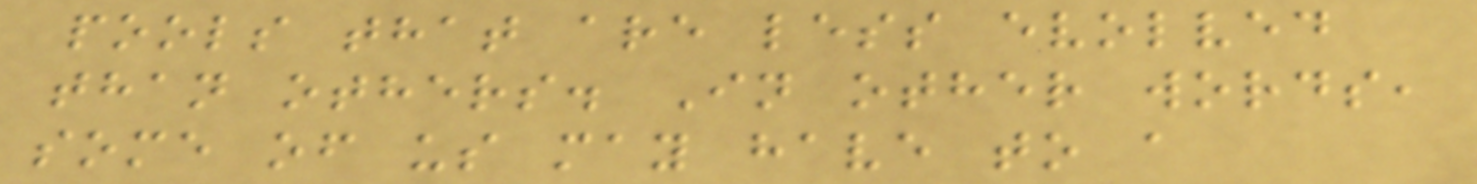pools that are less evolved
than others. In other words,
some of us may have to a
